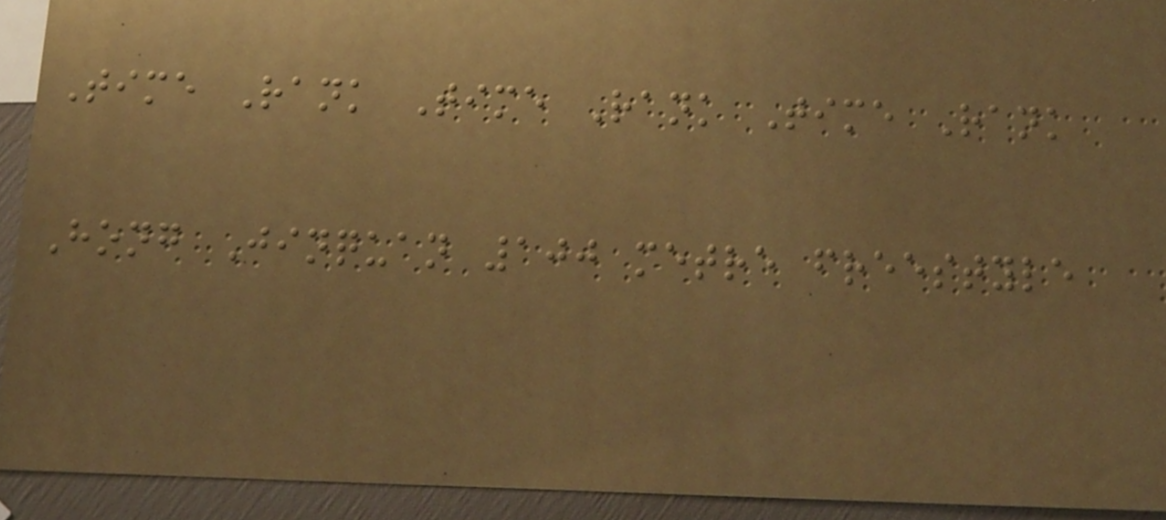Time Rank Time Rank Time Rank
Hong Jinquan 100 metre freestyle
